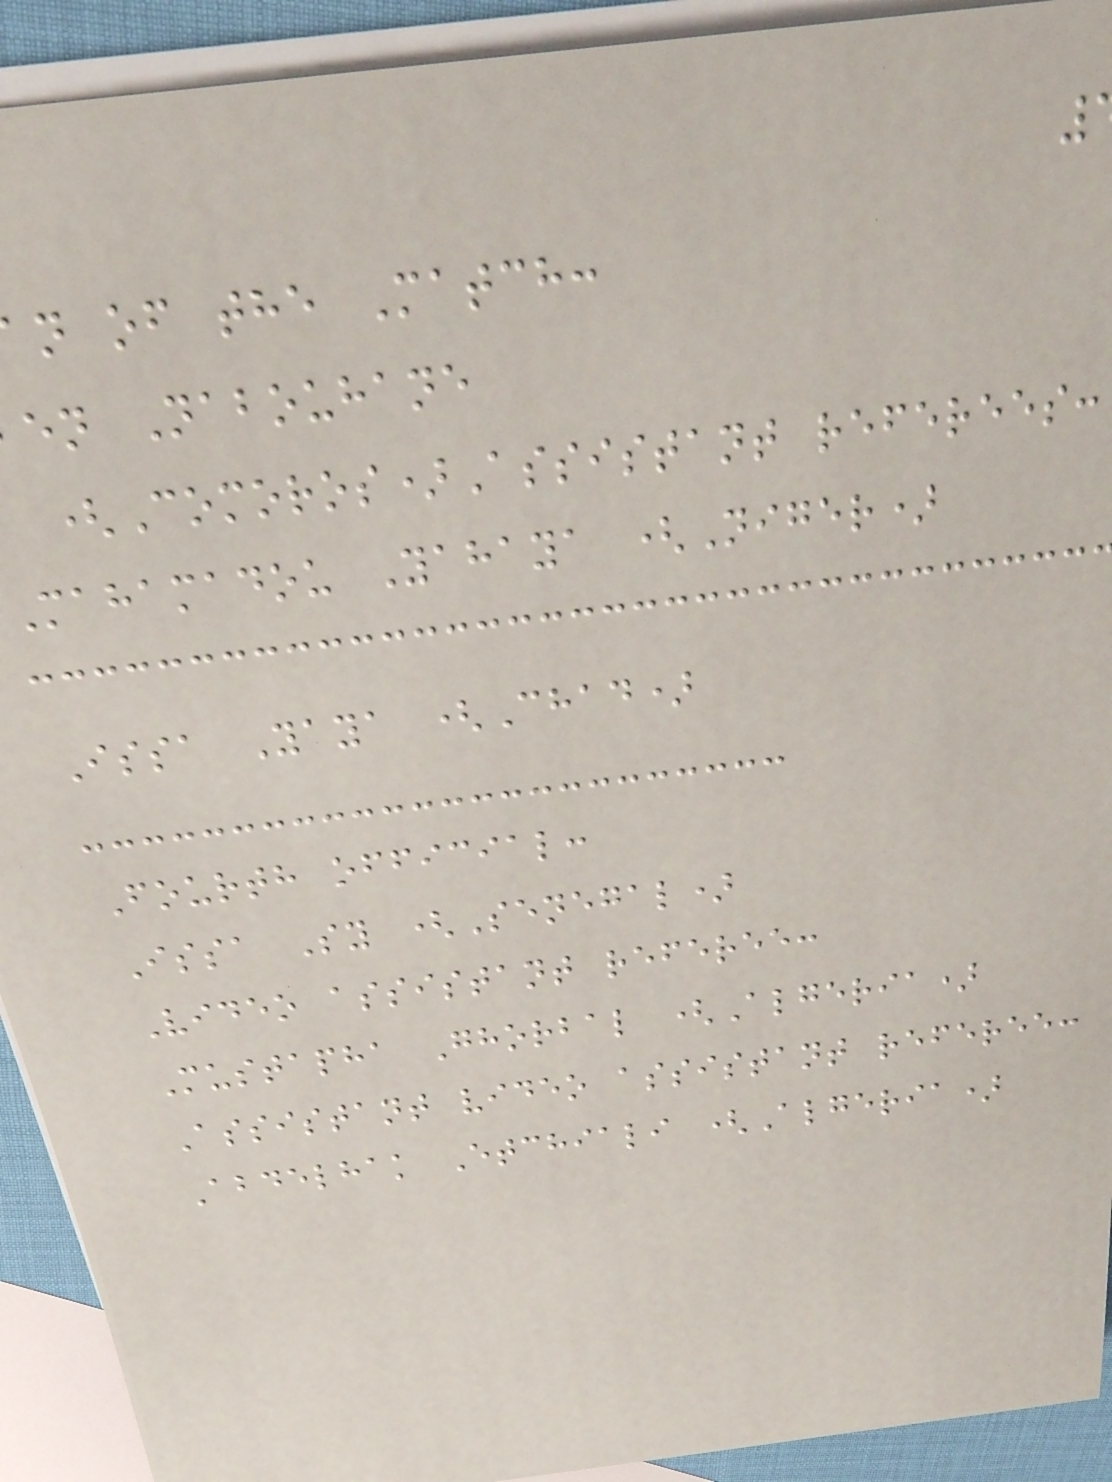n of the Match:
en Nabouhane
(Comoros)Assistant referees:
Mahamadou Yahaya (Niger)
Issa Yaya (Chad)
Fourth official:
Issa Sy (Senegal)
Video assistant referee:
Mustapha Ghorbal (Algeria)
Assistant video assistant referee:
Abdelhak Etchiali (Algeria)
